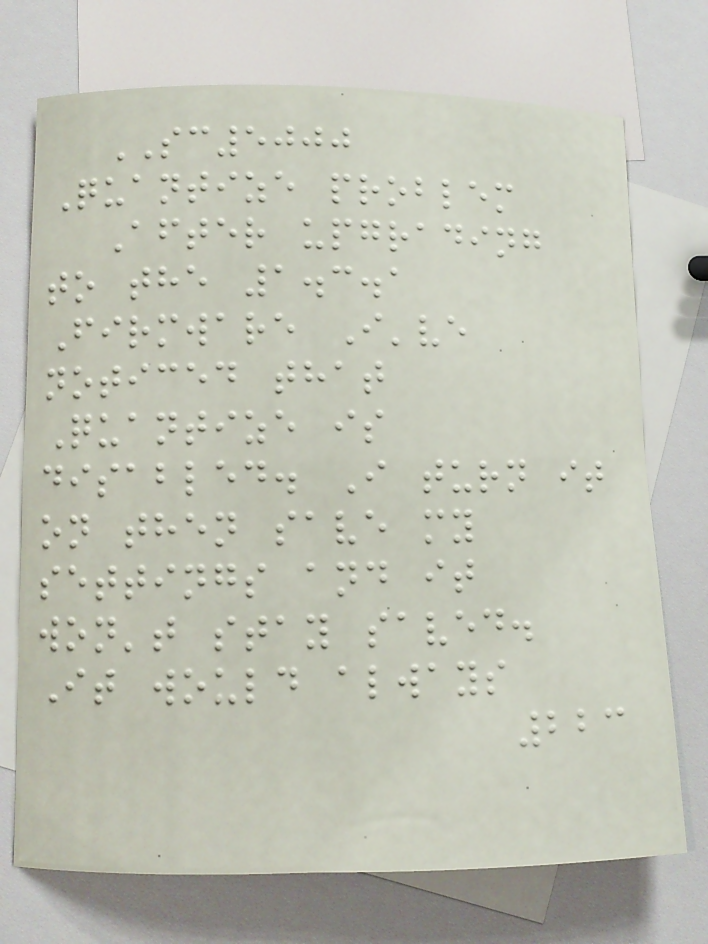SC5000
Quantize problem
After upgrading
to the 1.3.1
Firmware I've
noticed that
Quantize is
disabled. I turn it
on then save my
settings and it
won't stay saved.
It would always
223
